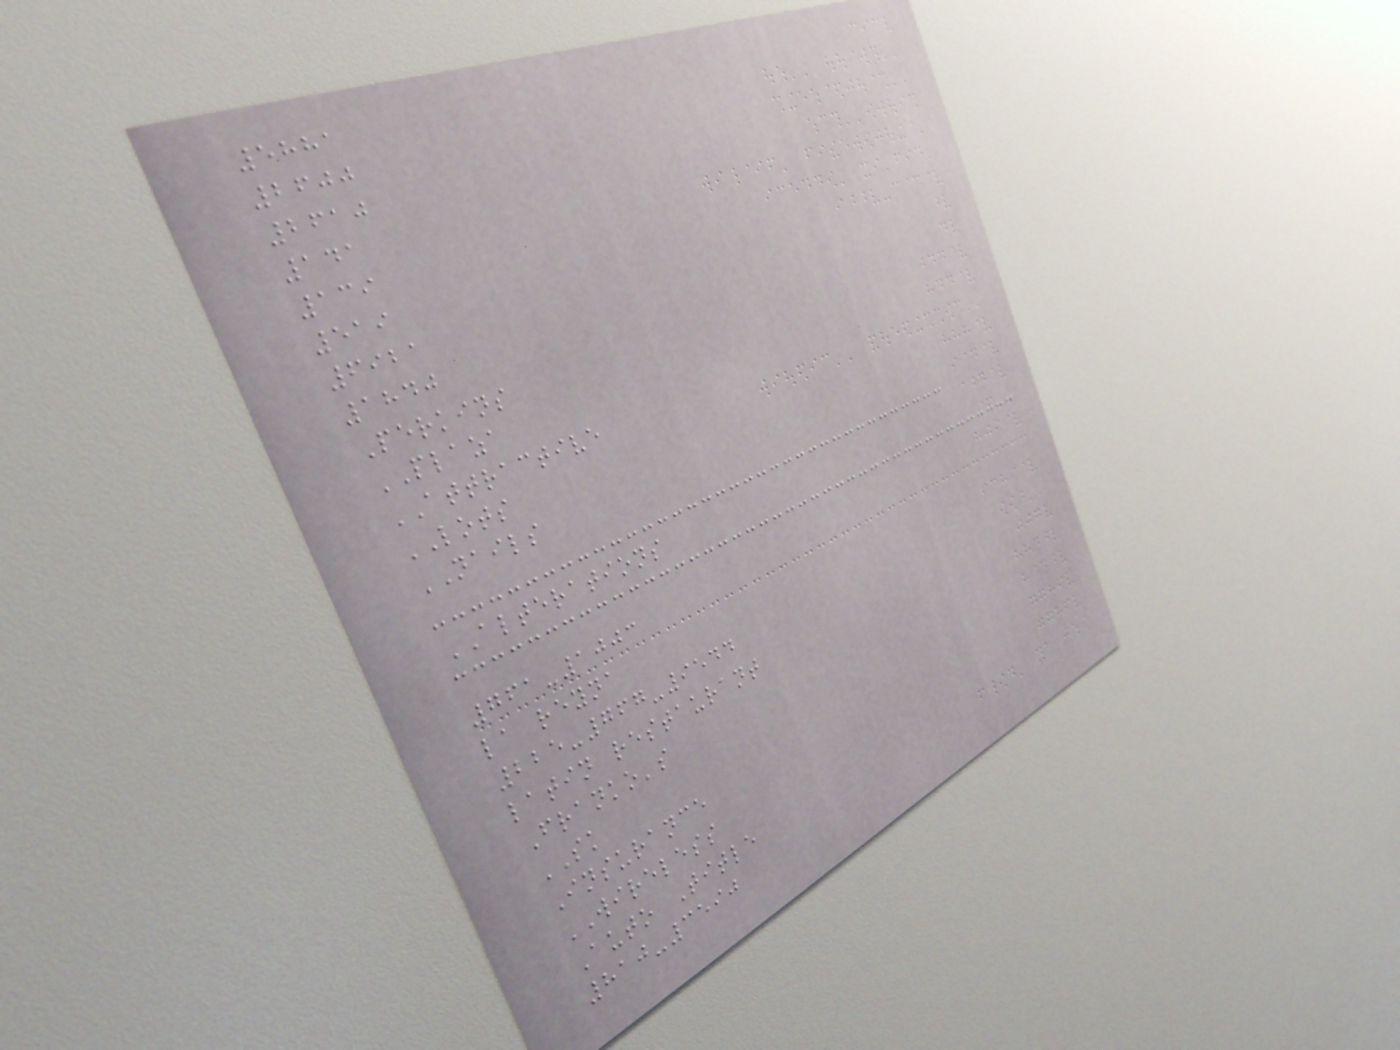5881
2600
2610
141
139
519
6921
1840
Perkins
PLAZA
ATTRACTIVE
LOTS
NAILS
ALTERATIONS
761-1003
la reyna
225-767-9544
latin restaurant
Franko's
SK
Insurance
WIRELESS
Auto Title
810-3590
